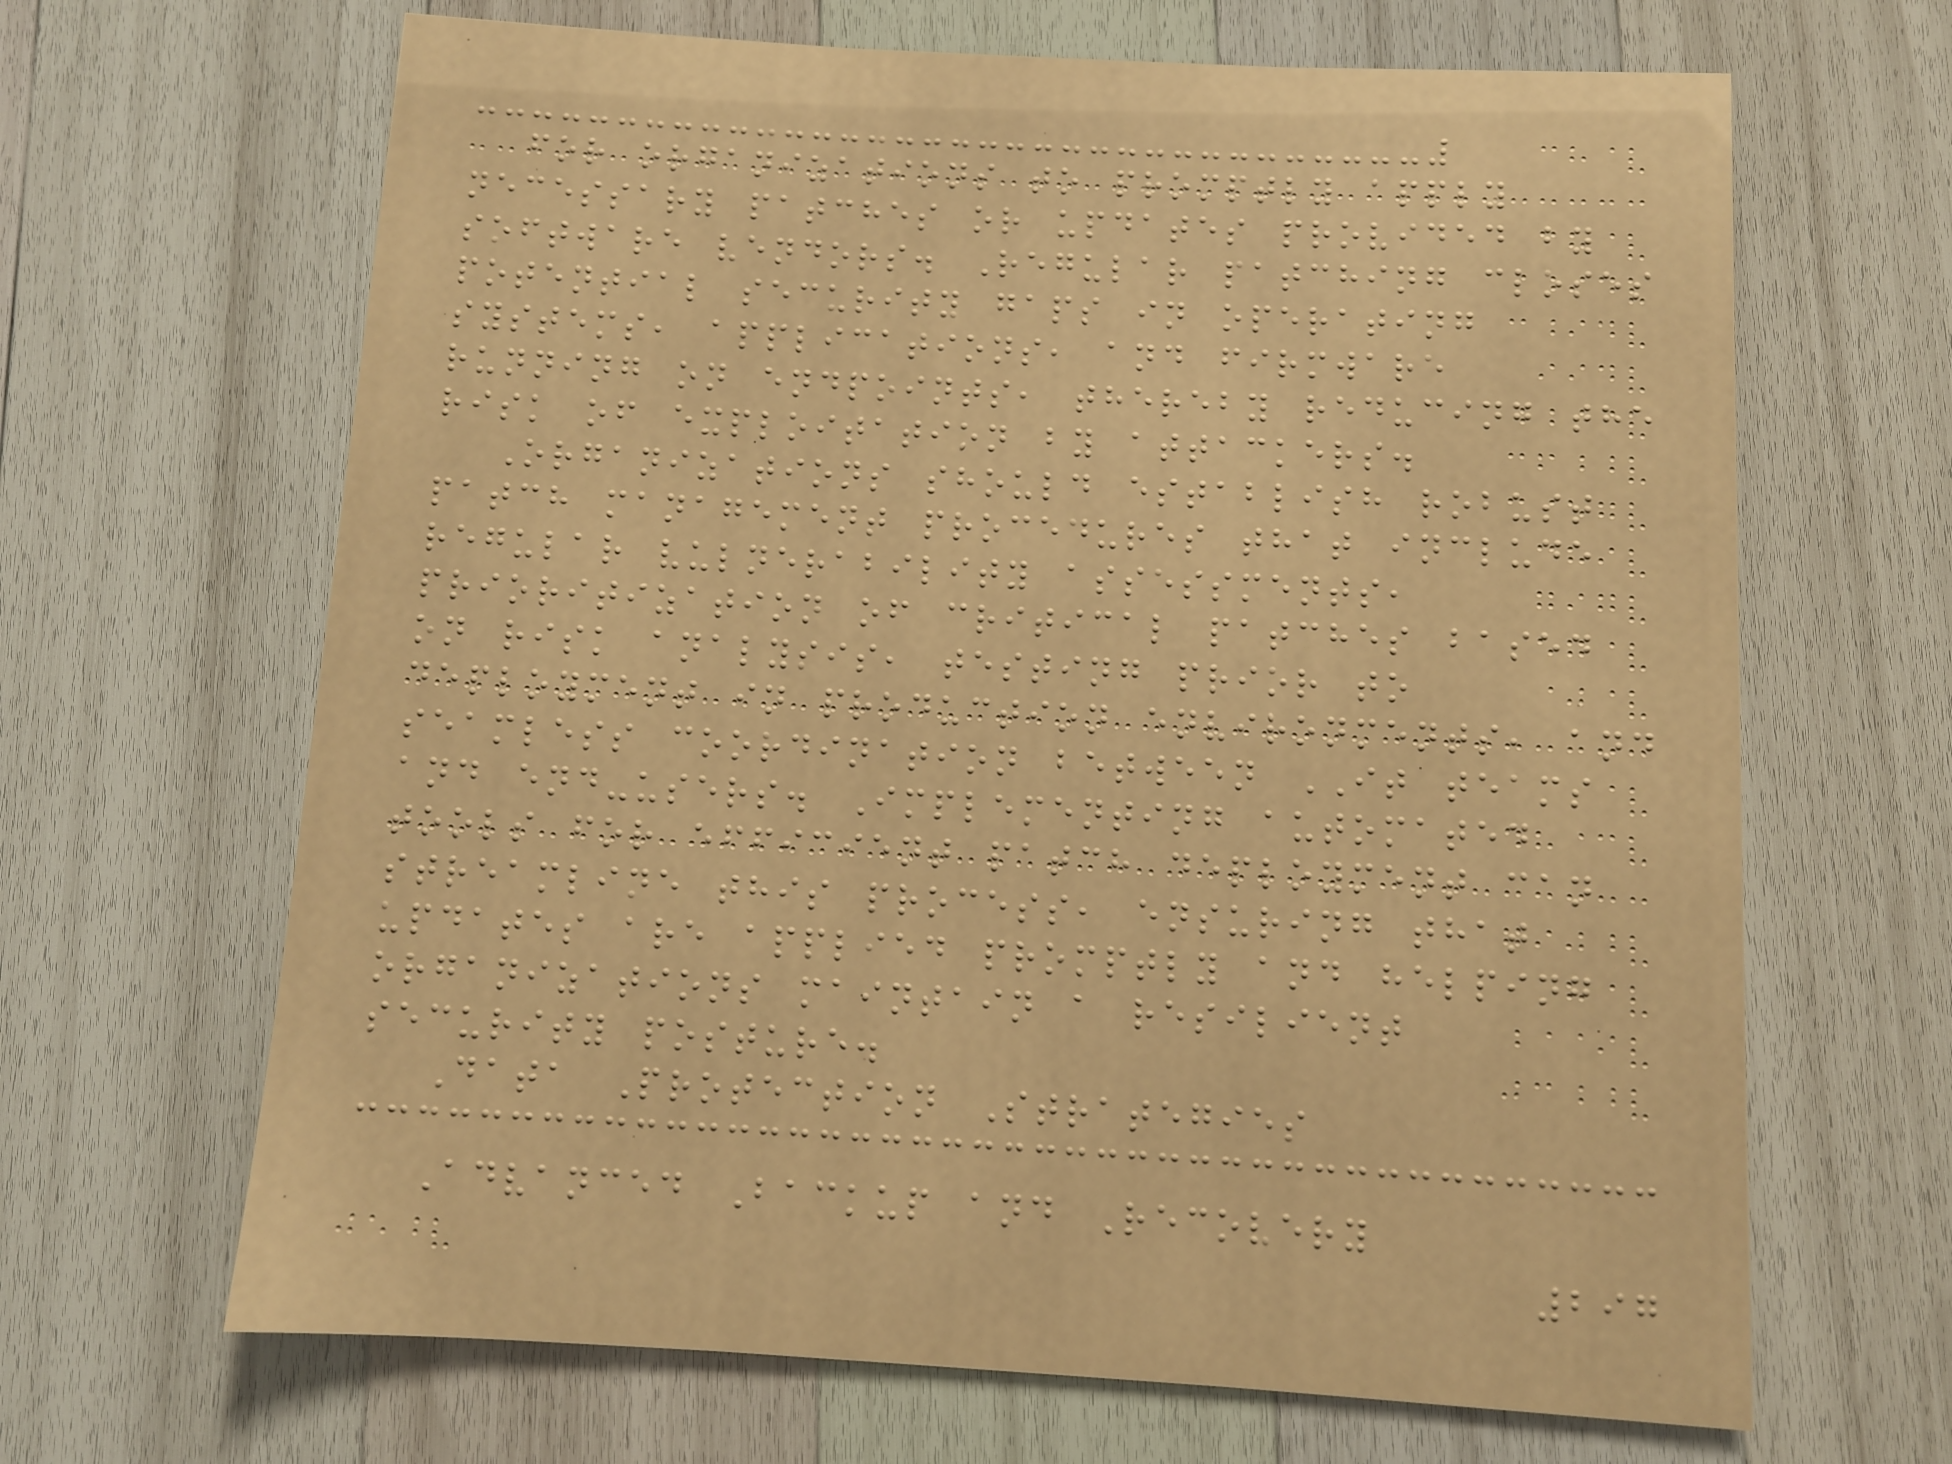for organizations to promptly apply
necessary patches or updates provided by
software vendors. Regular patching closes
potential security gaps in operating
systems, applications, and firmware
running on endpoints, thereby reducing the
risk of exploitation by attackers.
Organizations should establish robust
patch management procedures that include
regular vulnerability assessments,
prioritization of critical patches based
on risk analysis, testing prior to
deployment in production environments, and
seamless coordination between IT teams
and end-users. Implementing automated
tools for efficient patch deployment can
streamline this process, ensuring that
updates are applied promptly and helping
organizations maintain a resilient
security posture.
Data Protection Strategies
Advanced Backup and Recovery
297
